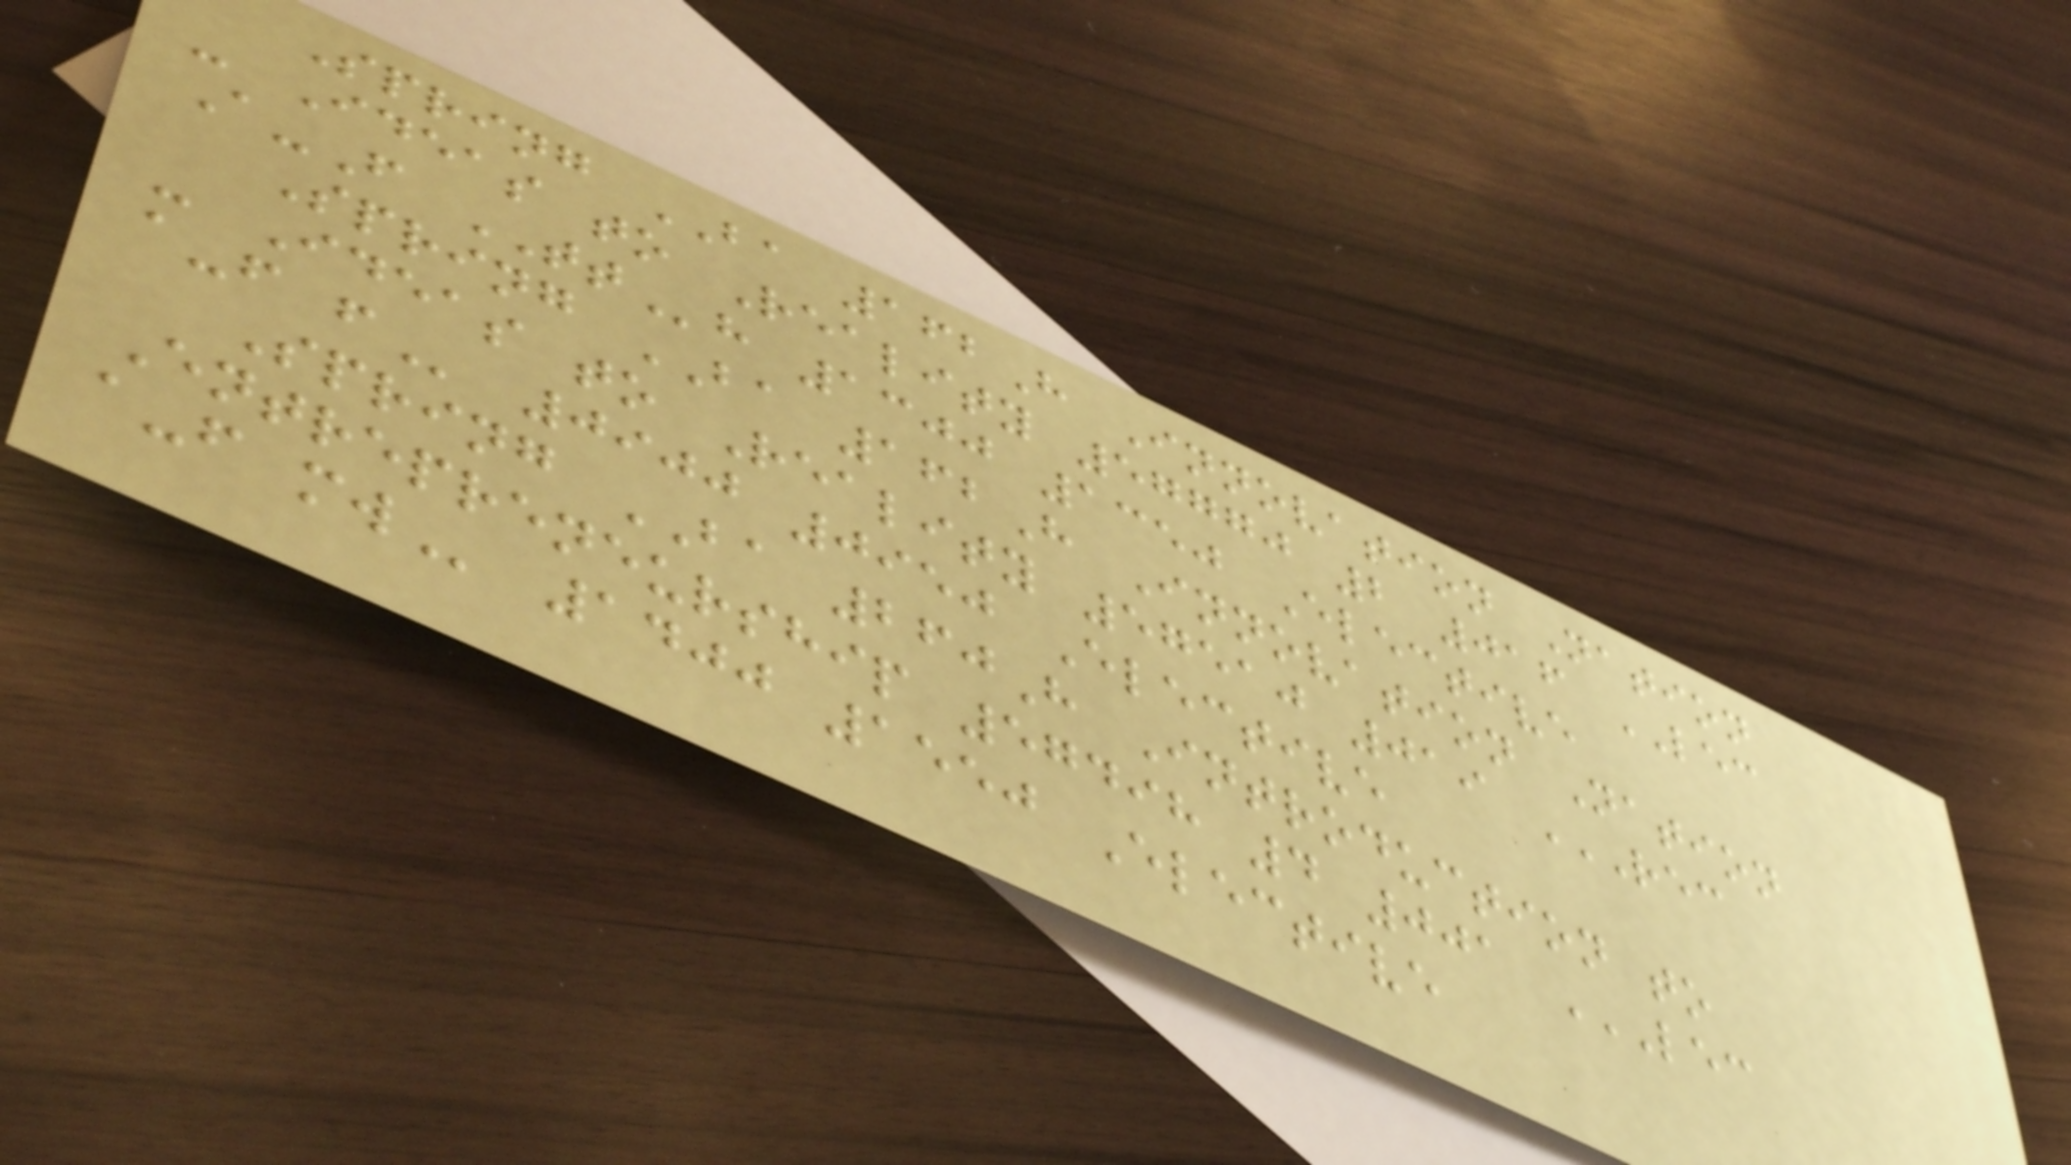Spring BA 162H Innovation Nation
- Ideas to Reality 57770 2 016 LEC
A-F TTh 1300 1350 Elective
Spring BA 162H Innovation Nation
- Ideas to Reality 57510 019 REC
A-F F 0900 0950 Elective
Spring BA 260H Introduction to
Entrepreneurship 57498 4 001 LEC
A-F MW 1400 1550 Elective
